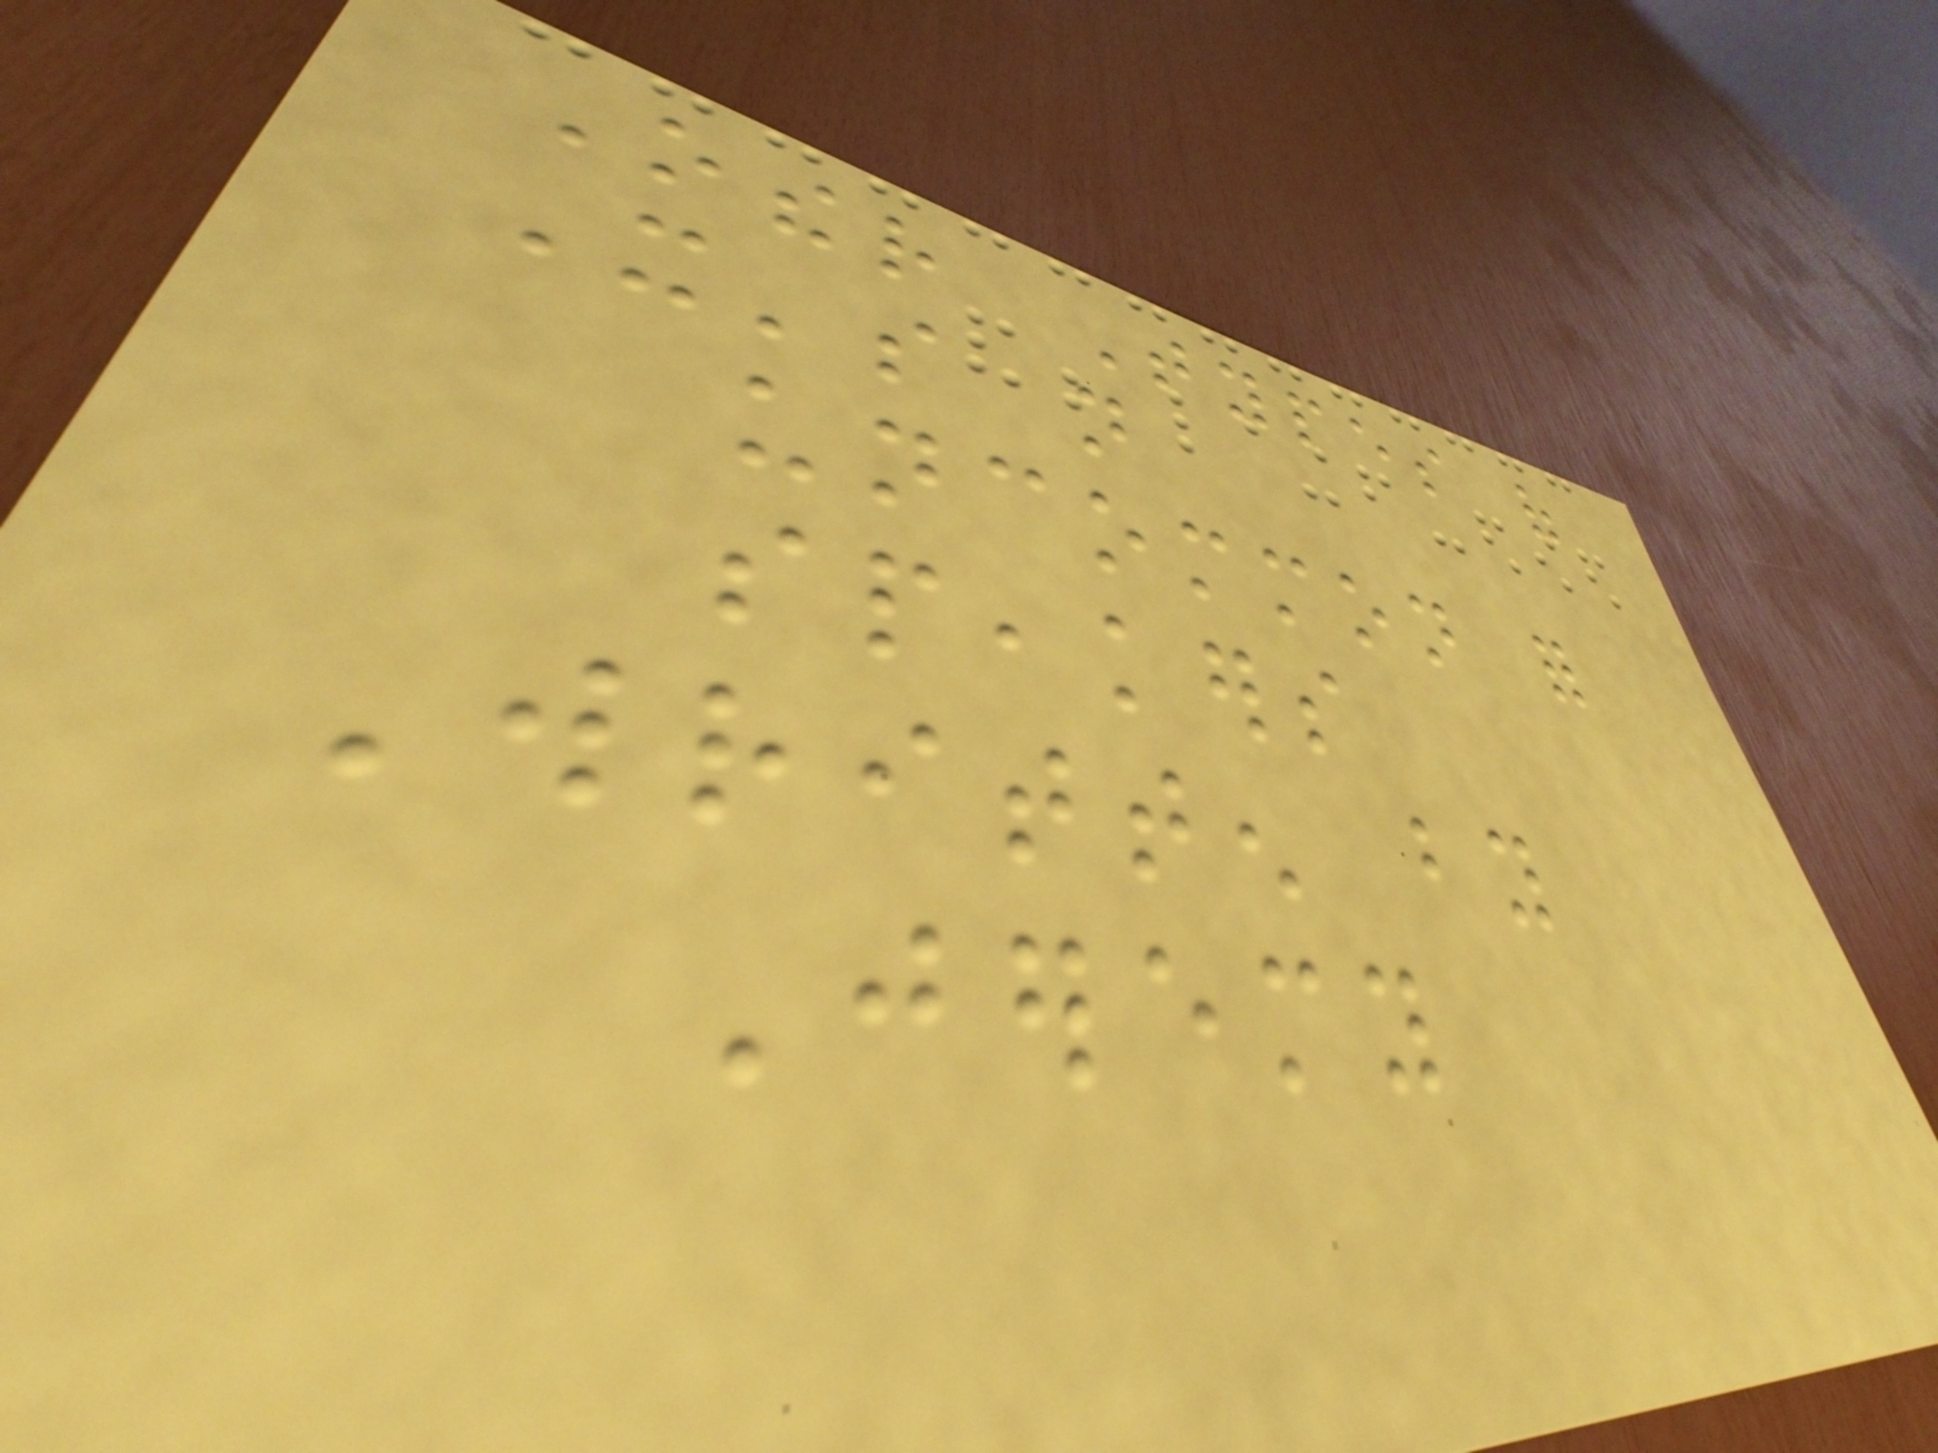Other Types of
It's not
uncommon for
speakers
Written by
Jeremy
